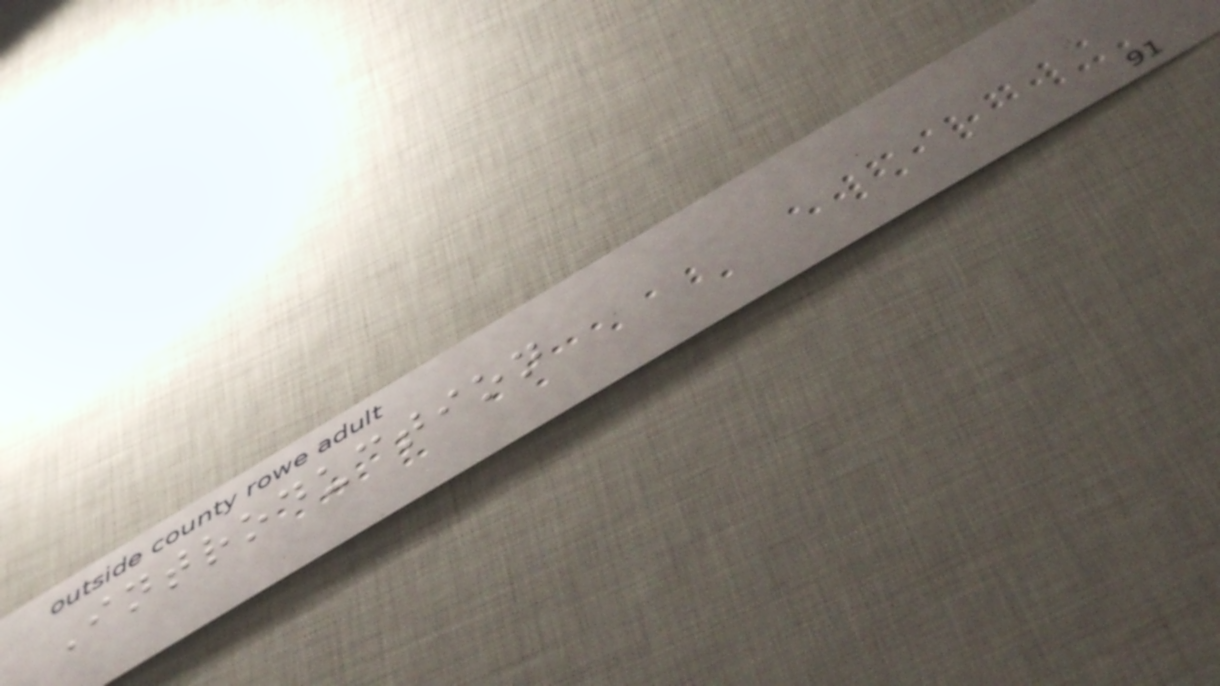Introduction
